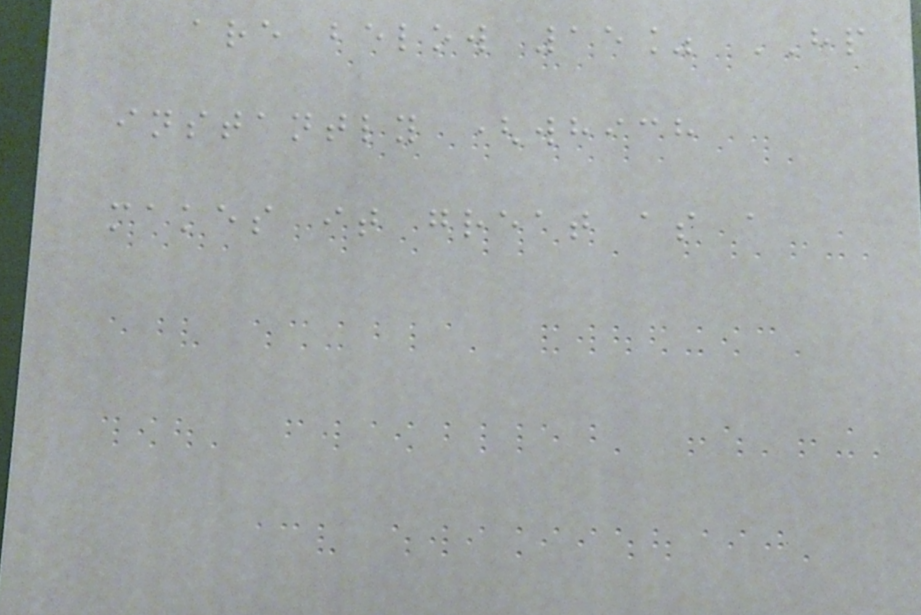are below 15% HP
instantly (which
makes it great as a
